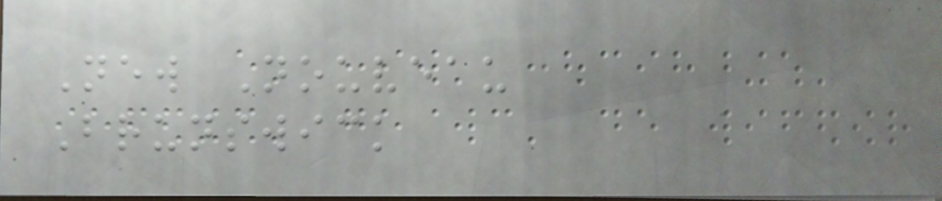New Nouveau
Brunswick
